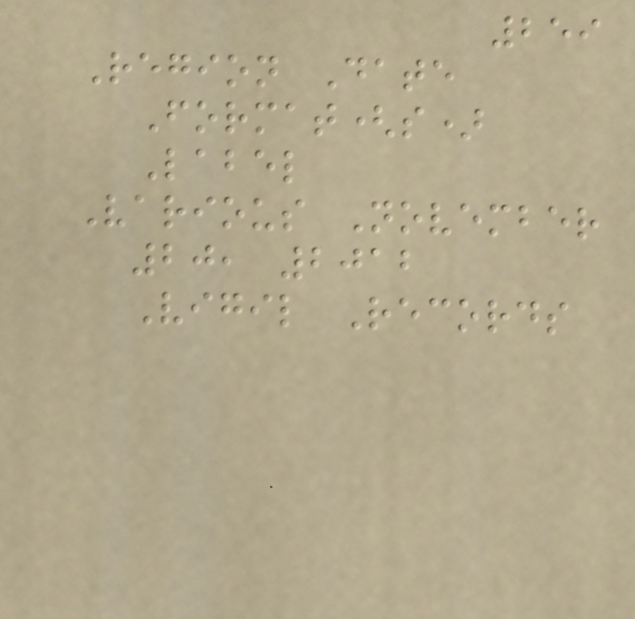259
Region Date
Format(s)
Label
Various November
20, 2012
Vigil Records
